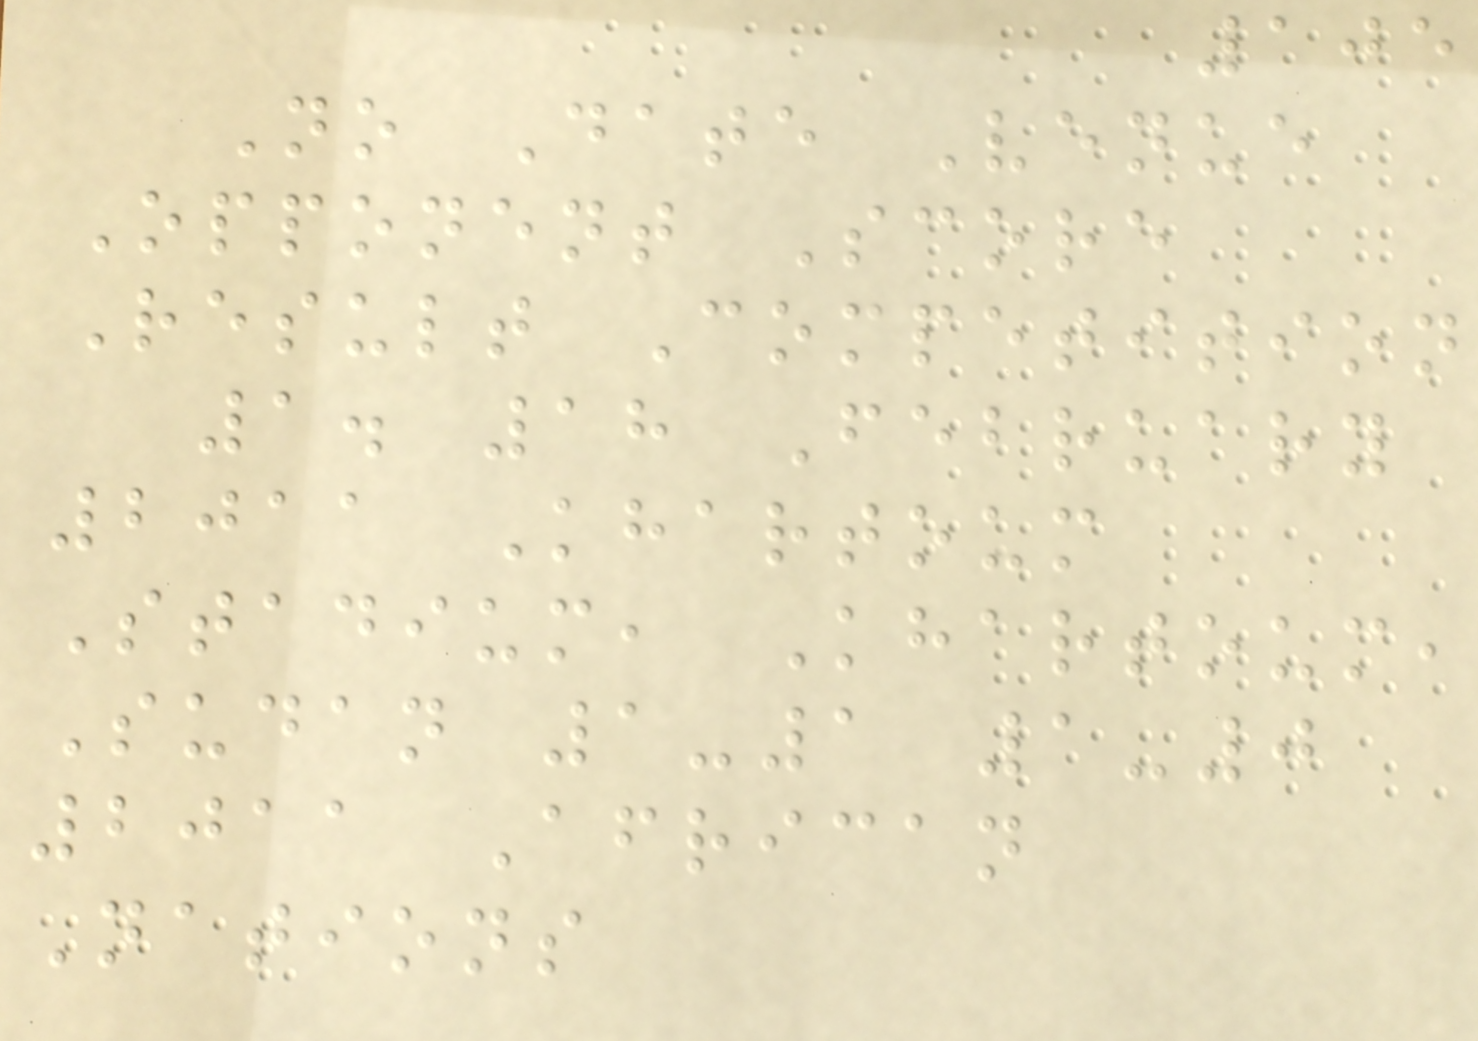105
No Date Venue
Opponent Score
Result Competition
1. 18 February
2011 Khartoum
Stadium, Khartoum,
Sudan 1-1 1-0
2011 African
Nations
